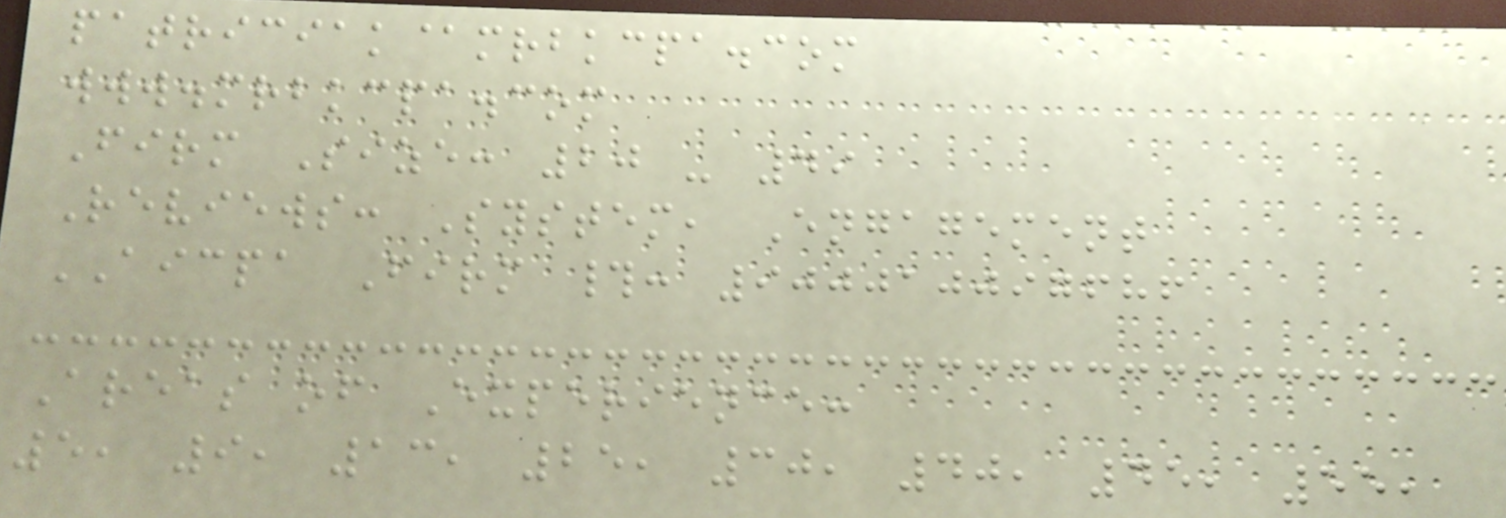patriciak@mrbkcpa.com
www.mrbkcpa.com
Firm Size: 20 - 49
Reviews: System, Engagement
AICPA Firm #: 900010097686
Areas of Experience:
5, 9, 13, 25, 30, 40, 45, 55,
